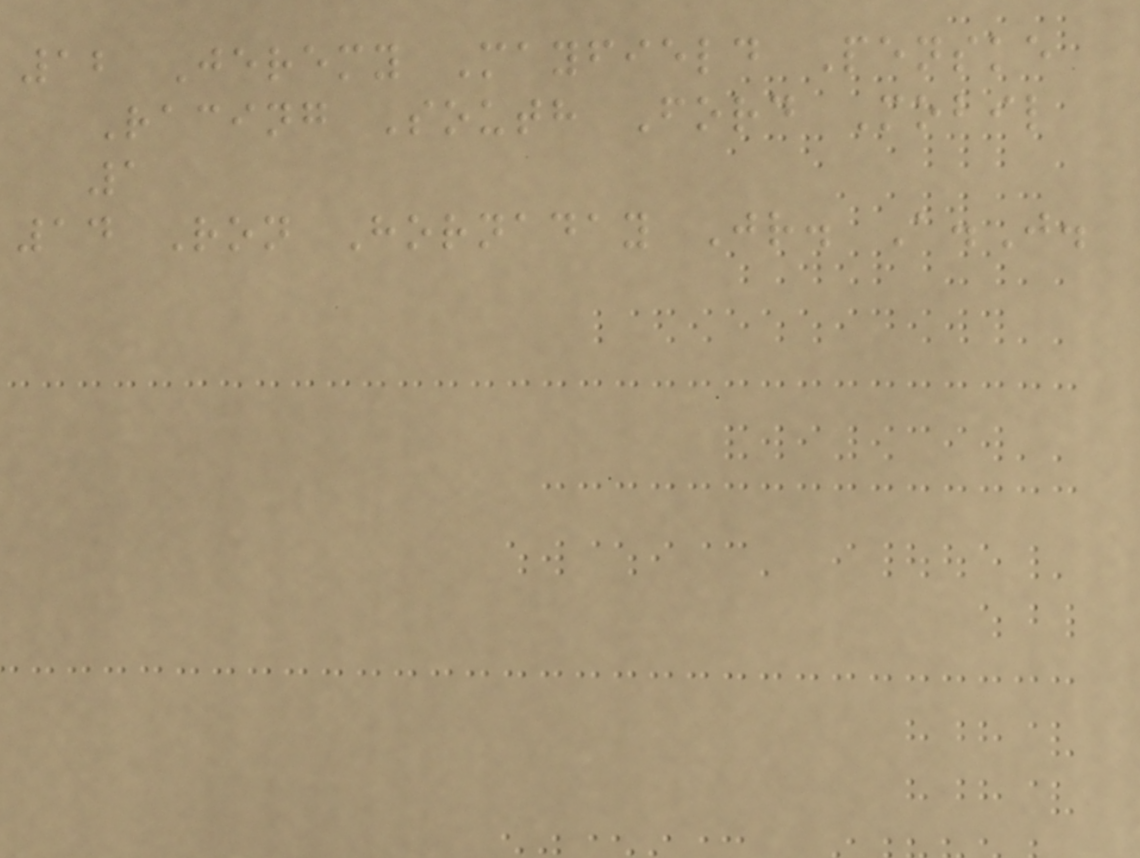12 Jeremy Mayfield Penske
Racing South Ford Mobil
1
14 Ron Hornaday Jr. A.J.
